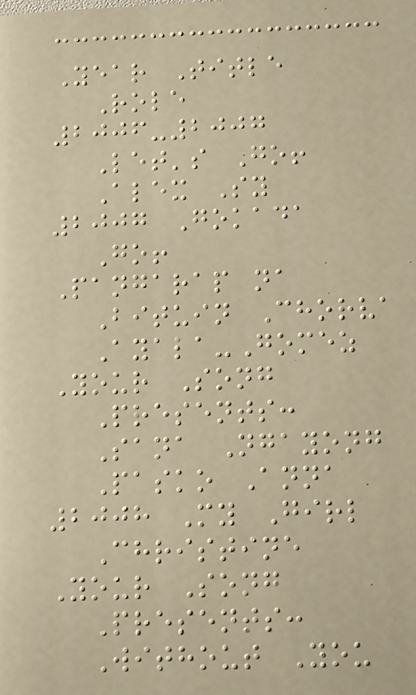Year Title
Role
2006-2007
Let's Go!
Alex Sy
2007 Gokada
Go!
Pangarap na
Bituin Chorva
Ayala-Gomez
Your Song
Presents:
Sana Ngayong
Pasko Anna
2008 My Girl
Christine
Your Song
Presents:
Without You
